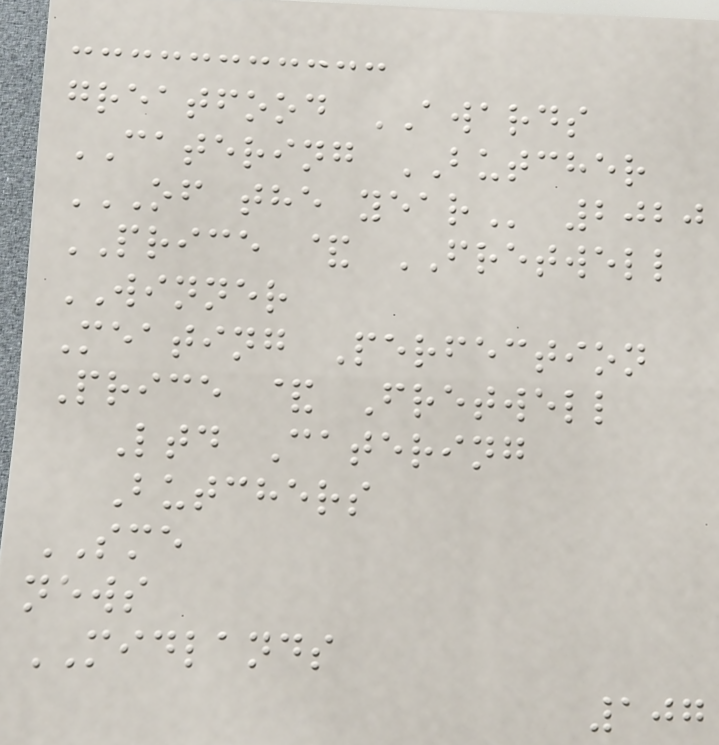greatfood AWARDS
CATERING BUTCHER
OF THE YEAR 2020
PRICE & FRETWELL
WINNER
Meating Perfection
Price & Fretwell
Ltd Catering
Butchers
SME
news
MIDLANDS
107
